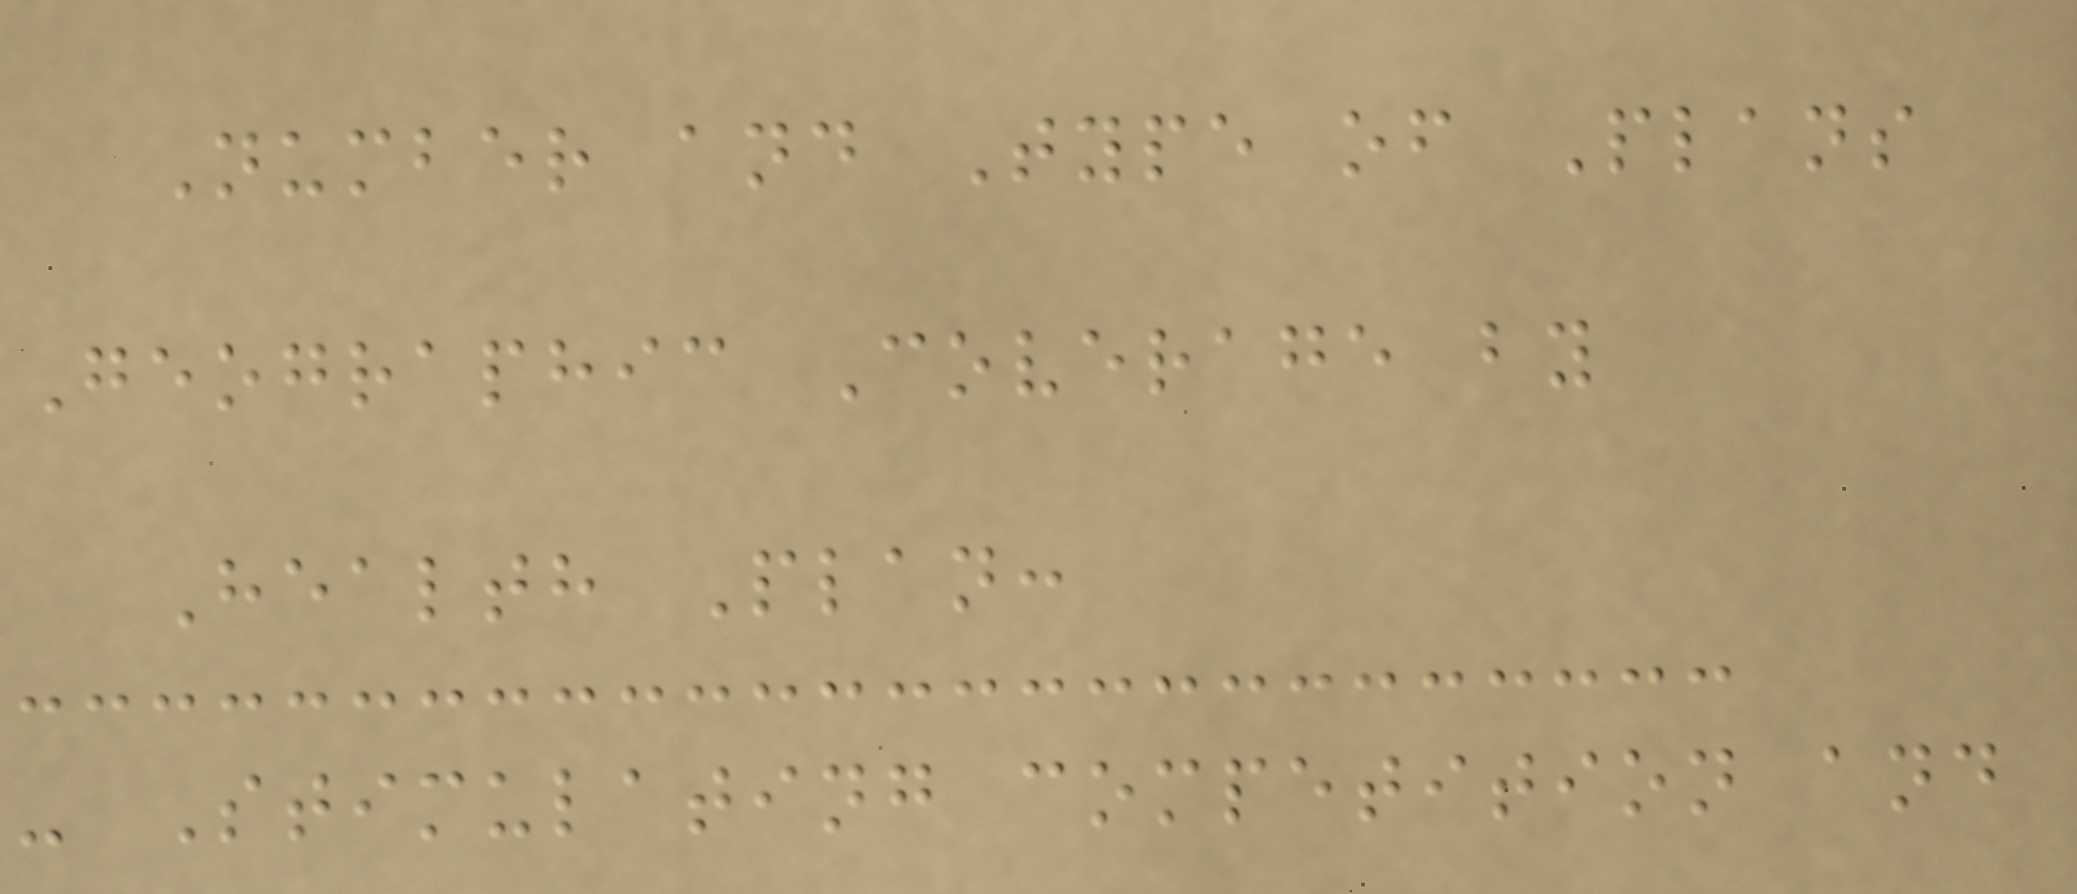Number and Type of Plans
Geographic Coverage by
Health Plan:
- Stimulating competition and
